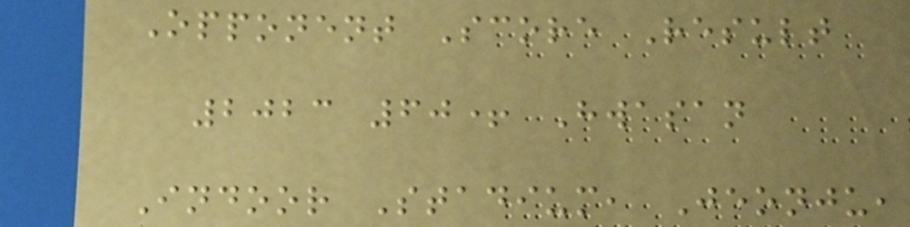Opponent Score Result
2023 60+ Hwasan
Indoor Stadium, Jeonju,
